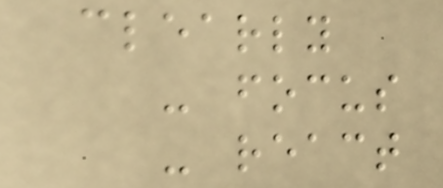clearly
- focus
- react
